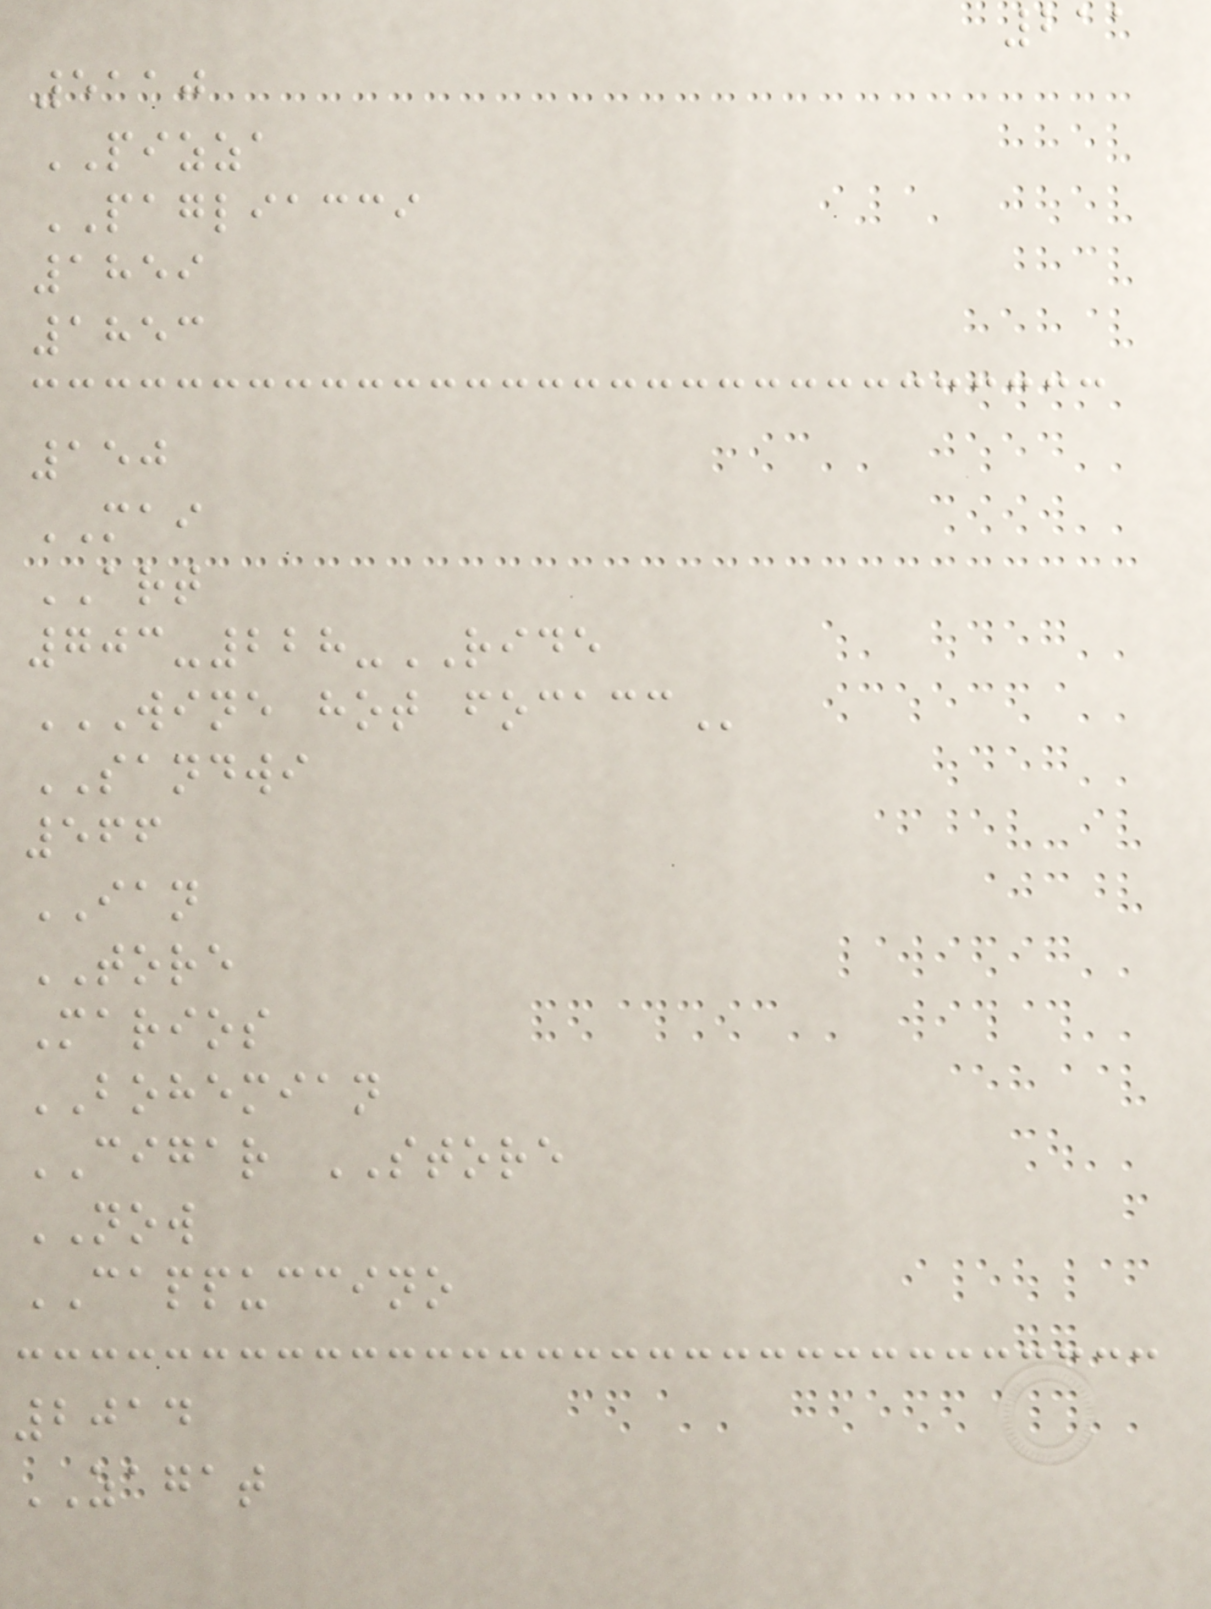211
5110
PIZZA
PAGLIACCI
1859
1853
150
MAI
ART
703-228-RIDE
WINE HOT FOCACC
SANDWI
566
IAN
TORE
Marios
BOHEMIAN
CIGAR STORE
NOW
CAPPUCCINO
2014
ZAGAT
